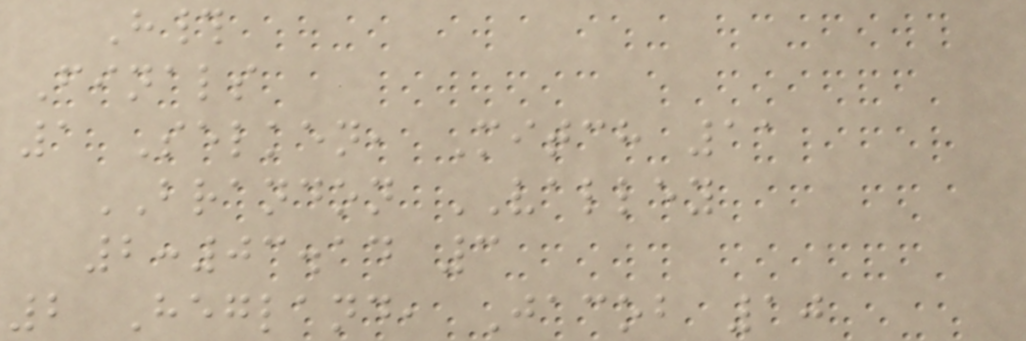H#
Finals
1 Selken, Mitch 11
BRANDON VALLEY
2:03.14 3
2 Hegland, Jacob 10
